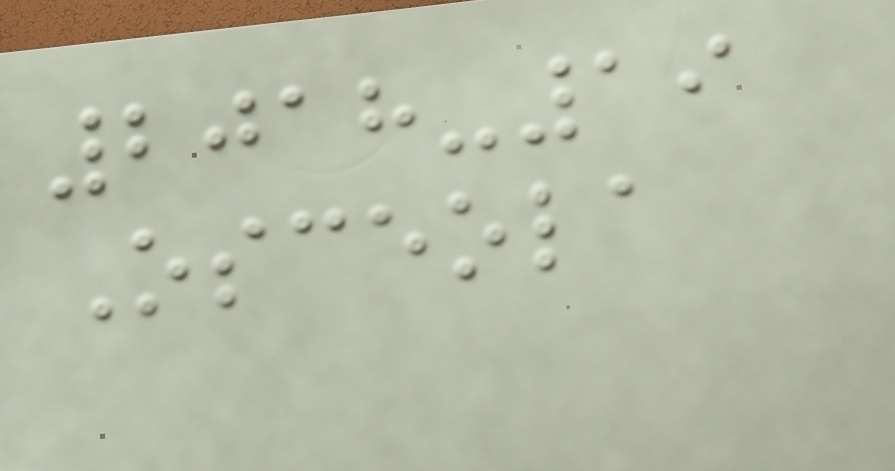2018-19
Osceola
